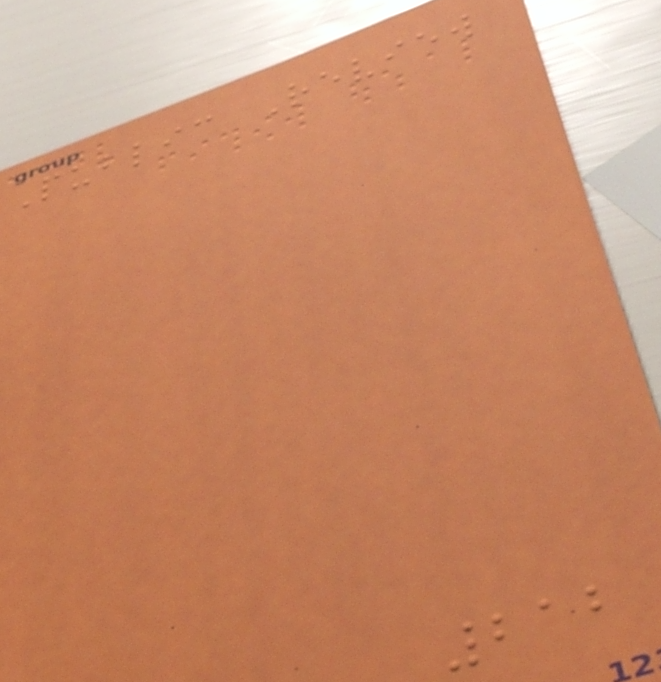Public Review
212
